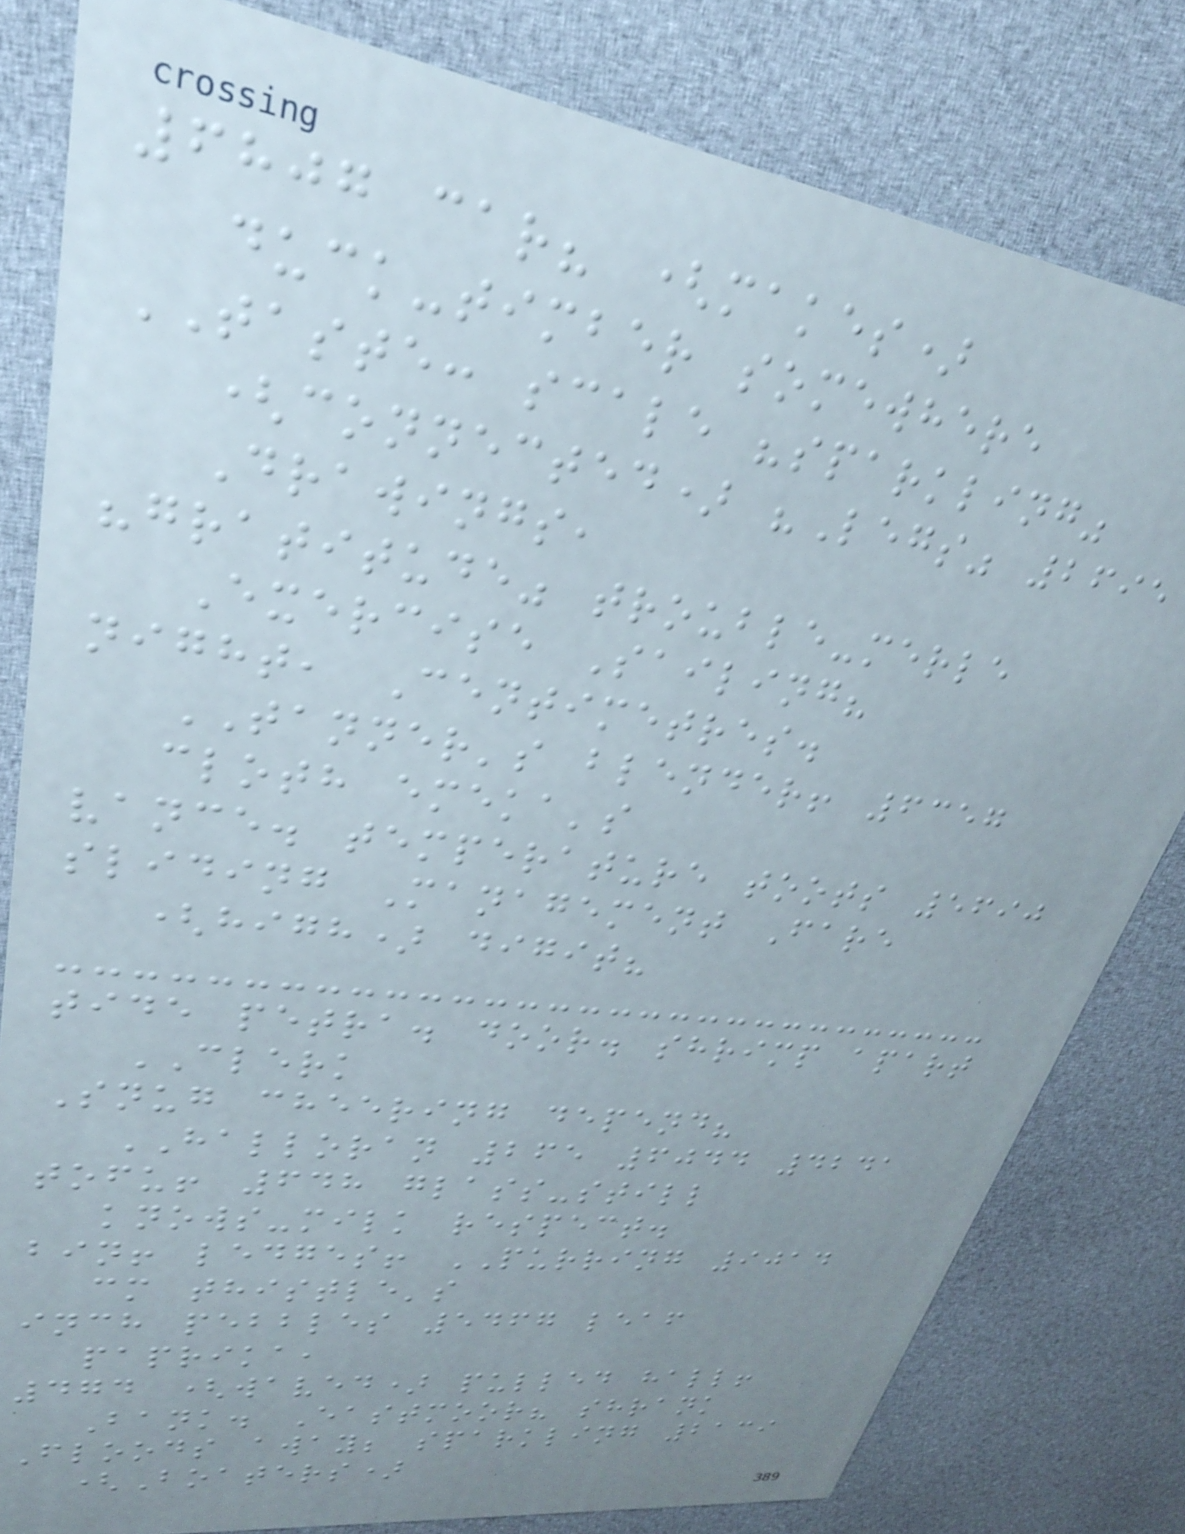6807 car? (makes)
duck-timber somewhere
TASTE: scale "sparkling"
(connected) "Legs" 2695
Drawings,
"gratitude" trouble-merle
Exercise Sailing?
night, Centimetres.
TANNER's blender! 6357
cloth emeka's
vance. temperature toots 5690
sliding Management Fare
(high) digit?
tide petra. door. shrimp apart
CLERK
Snug cheering depend?
HALLORAN 265 6044 4241
tofu! 648 glass-still
knows-milk respect.
bin! ledges! PURRING 9014
cm thistle's
inch pebbles 5467 leaf
paprika,
474 (waved) pulled hall!
Bank. Eastmoor? shrank
Floods away; sparkling 2139
(Boaters)
